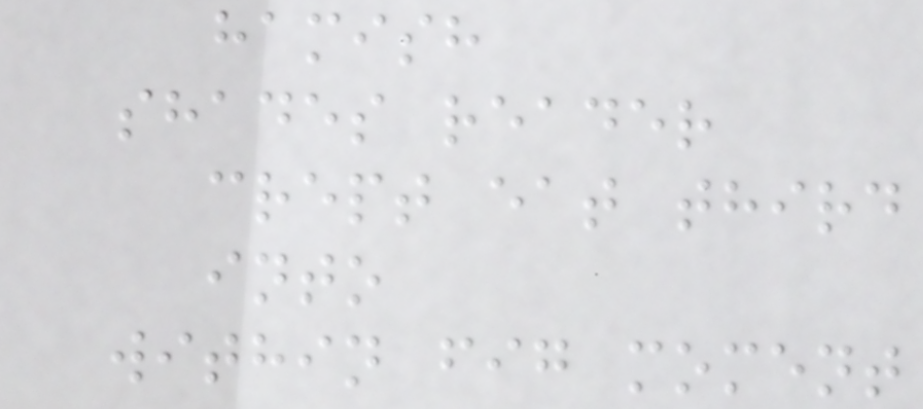hamish
shades reader
crept eat third
into
within fig moment
